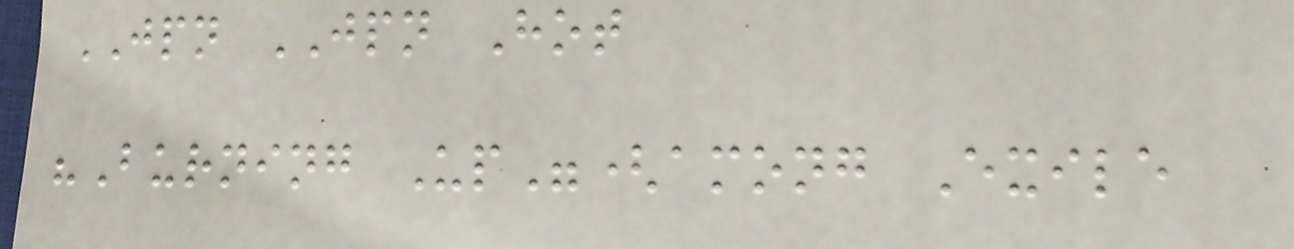JPN JPN Hot
"Burning Up"(among Exile
